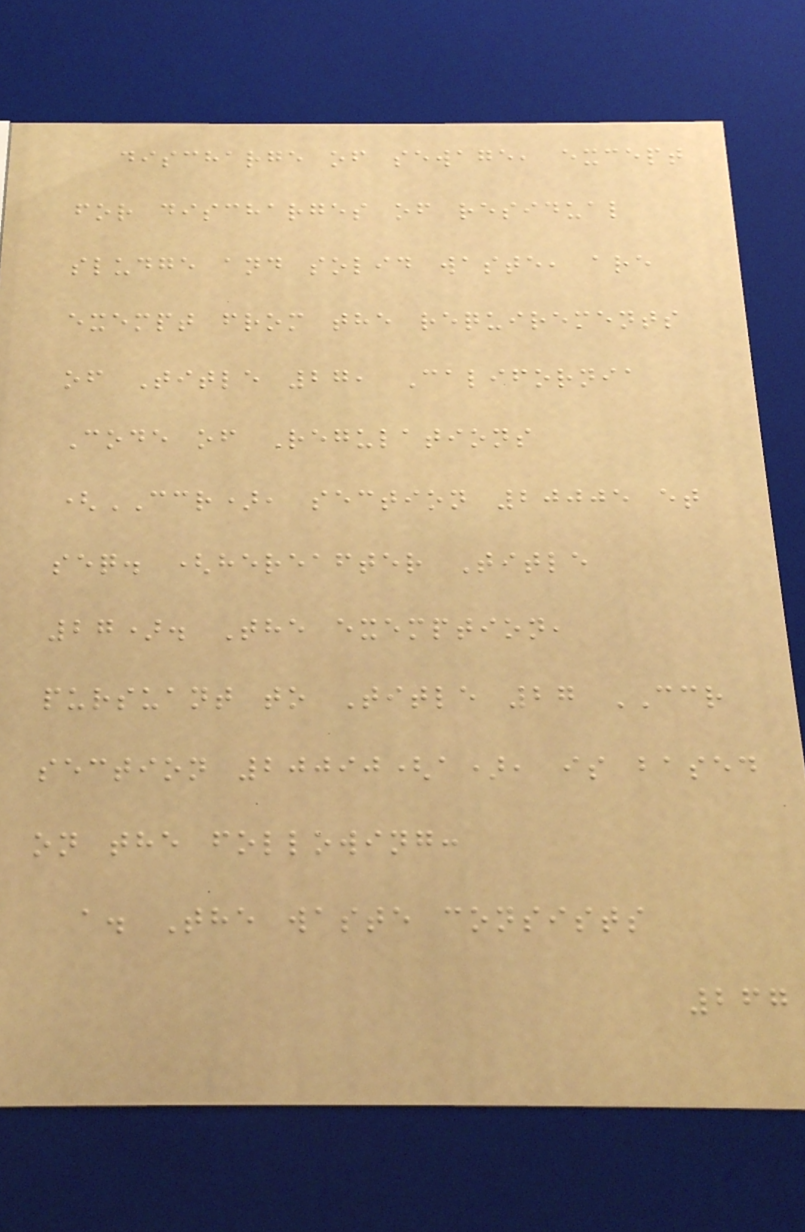discharge of sewage, except
for discharges of residual
sludge and solid waste, are
exempt from the requirements
of Title 27, California
Code of Regulations
(CCR), section 20005 et
seq. (hereafter Title
27). The exemption,
pursuant to Title 27 CCR
section 20090(a), is based
on the following:
a. The waste consists
267
